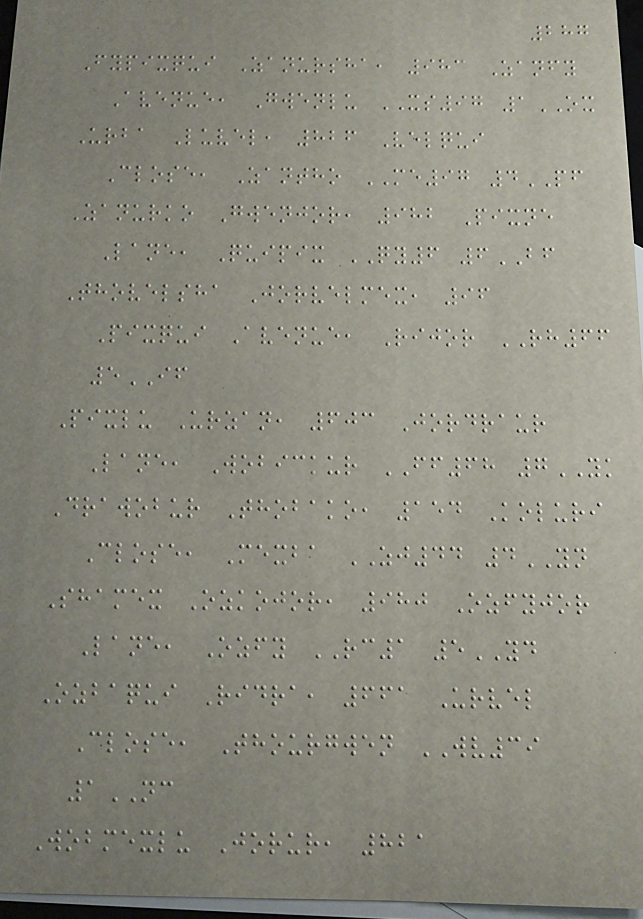287
Fypixqui Zanursha, 983 Zanfy
Avenue, Gwenlu XS97 1OX
Urba Luvel, 826 Velqui
Close, Zantho ME97 4PF
Zanurko Gwenjor, 982 Pixne
Lane, Quipix QY6 6BF
Thovelsha Jorvelmex, 96
Pixqui Avenue, Rijor RH66
5IF
Pixlu Urzan, 603 Jordraur
Lane, Wobickur FF68 7YK
Drawobur Thobako, 154 Koluri
Close, Mexba ZJ44 4YN
Shamex Ozkojor, 980 Ozfyjor
Lane, Ozfy RC1 5YD
Ozbaqui Ridra, 661 Urvel
Close, Thourgwen WV39
1NC
Wobmexlu Jorur, 821
